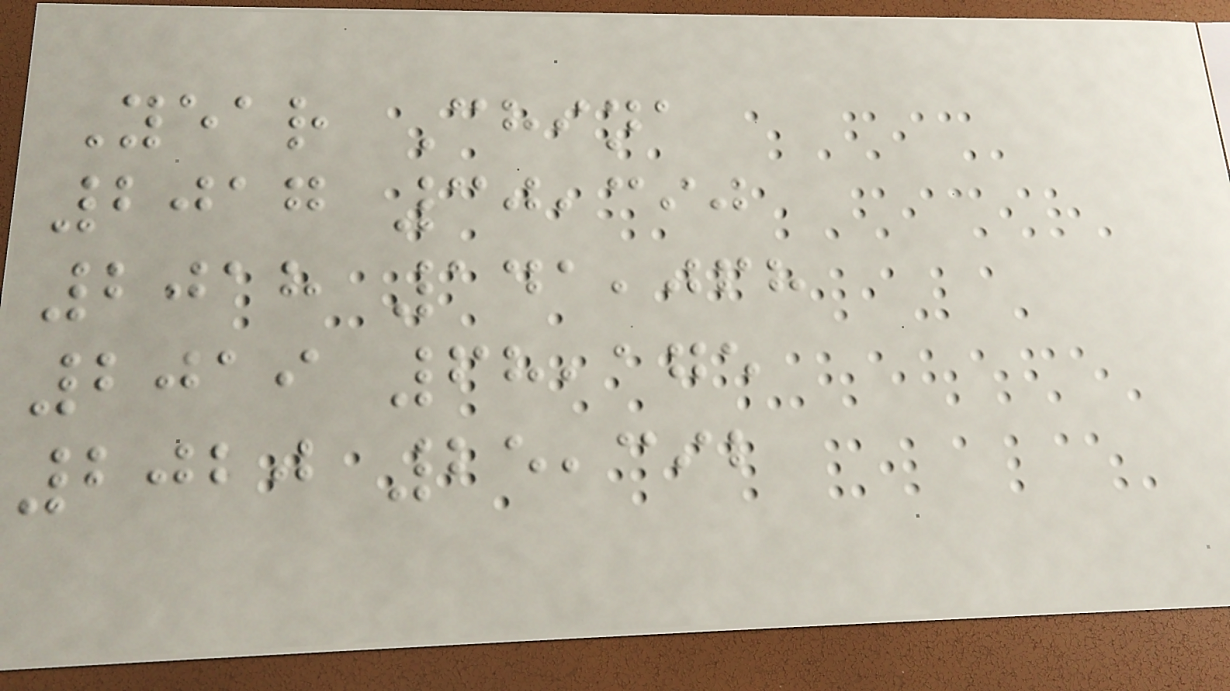Year China
2017 30,390
2018 141,068
2019 68,175
2020 25,392
